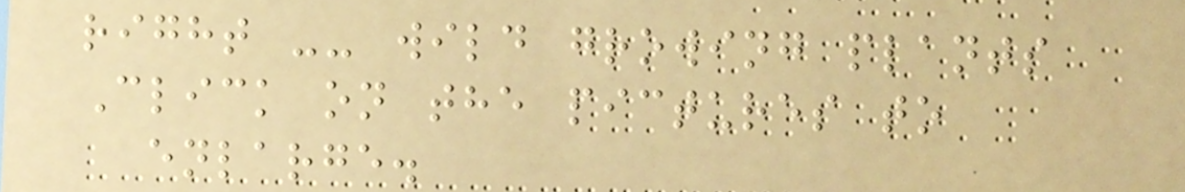right -- wild growing plants
Click on the pictures to
enlarge.
